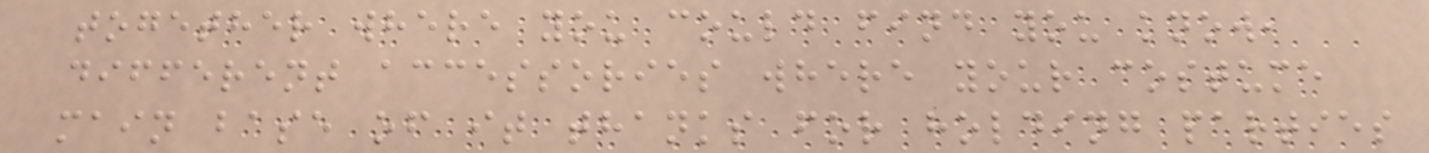together where you could find you know,
different accessories where your costume
main base of it thanks for holding parties
